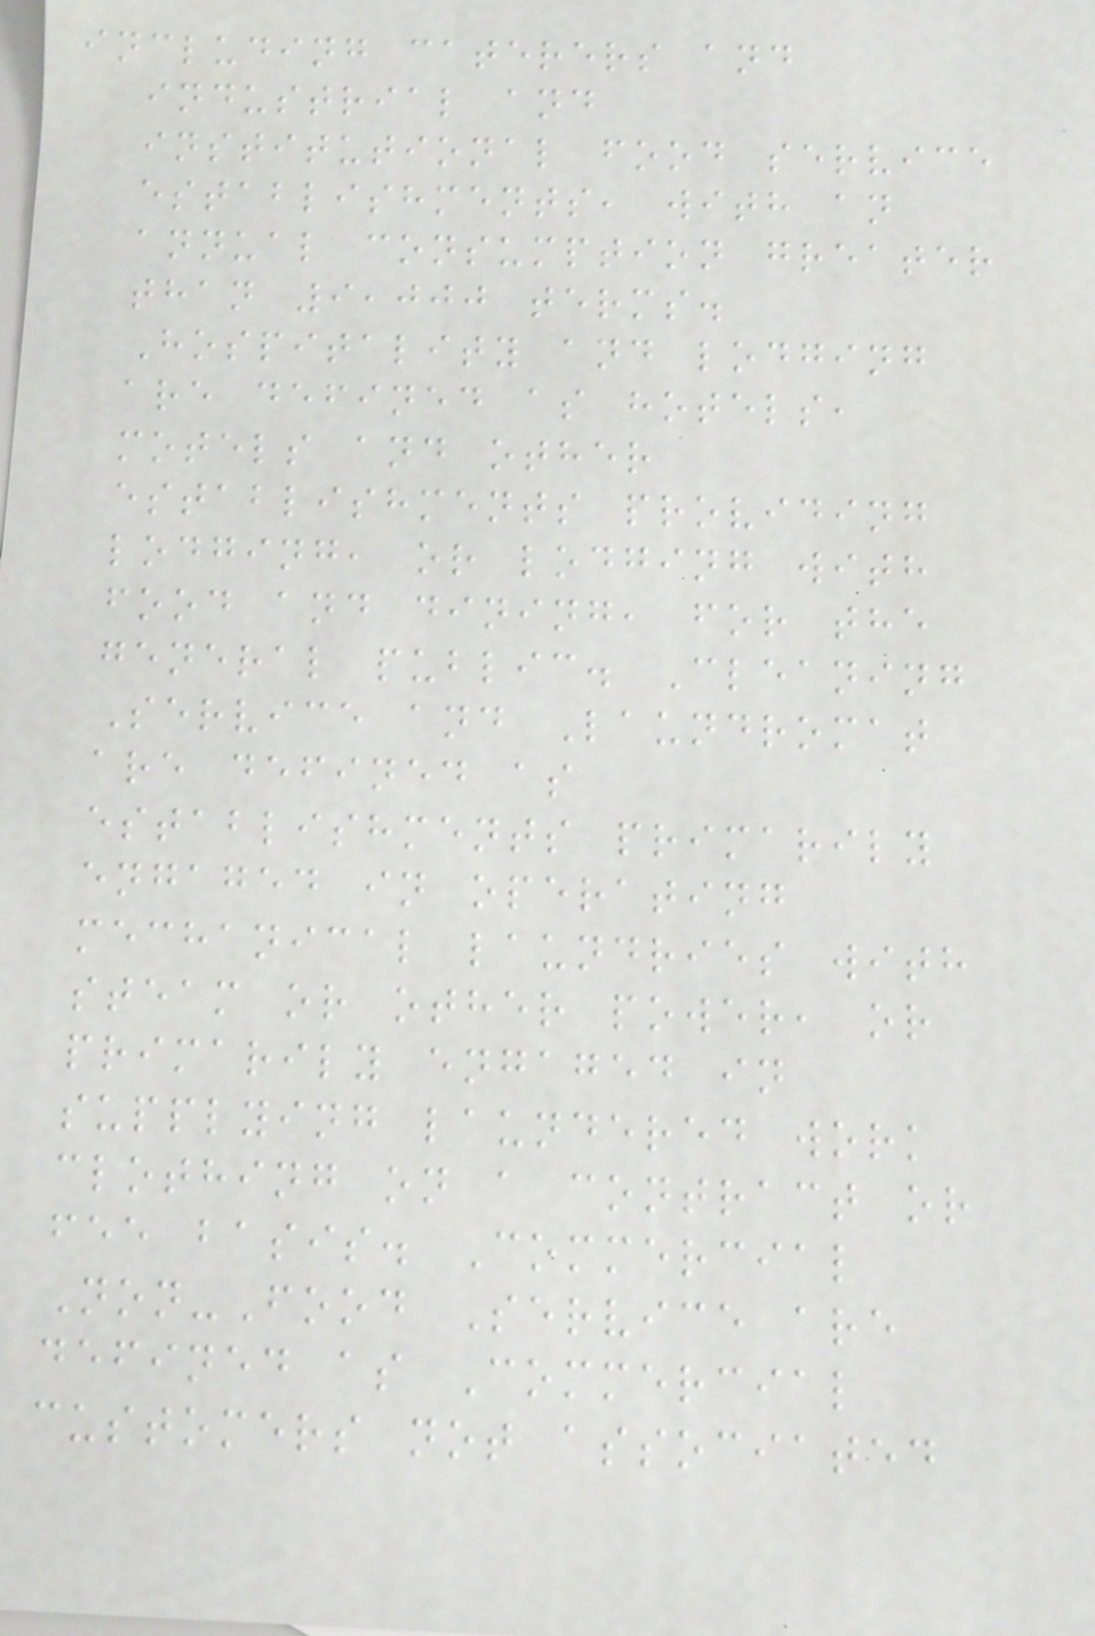including caterers and
industrial and
institutional food service
establishments, with an
annual consumption greater
than 9,000 terms.
Hospitality and lodging
are defined as hotels,
motels and other
establishments providing
lodging, or lodging with
food and dining, for the
general public. Cleaning
Service and Laundromat
are defined as
establishments primarily
engaged in operating
mechanical laundries with
steam or other power, or
primarily engaged in
supplying laundered work
clothing on a contract or
fee basis. Commercial
Non-Food Service are
defined as Commercial
customers not associated
